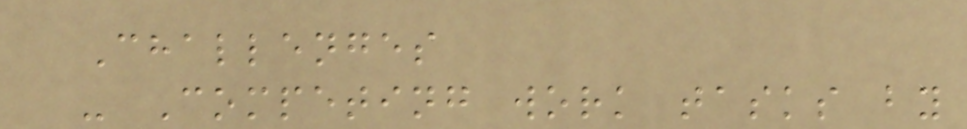Challenges
- Competing work tasks by
